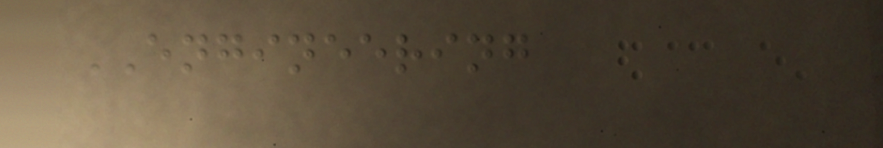ENGINEERING
